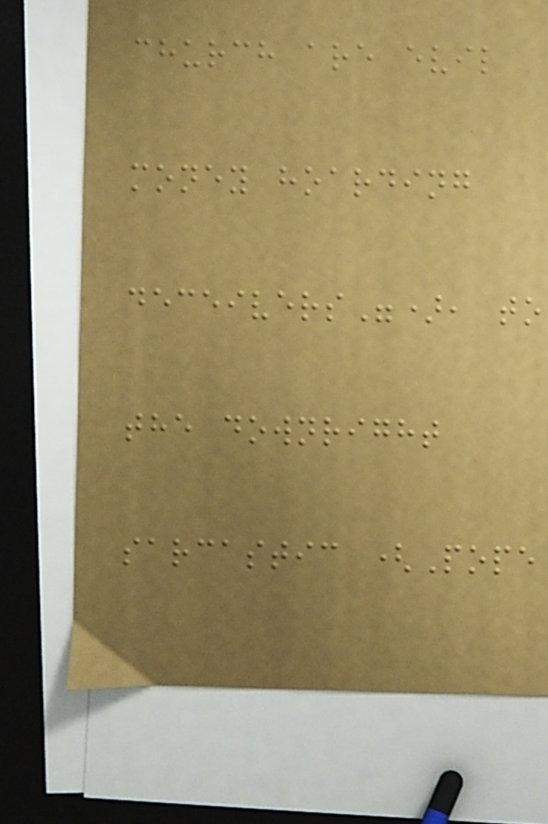church are evil
money hoarding
deceivers"), to
the downright
sarcastic (Pope
